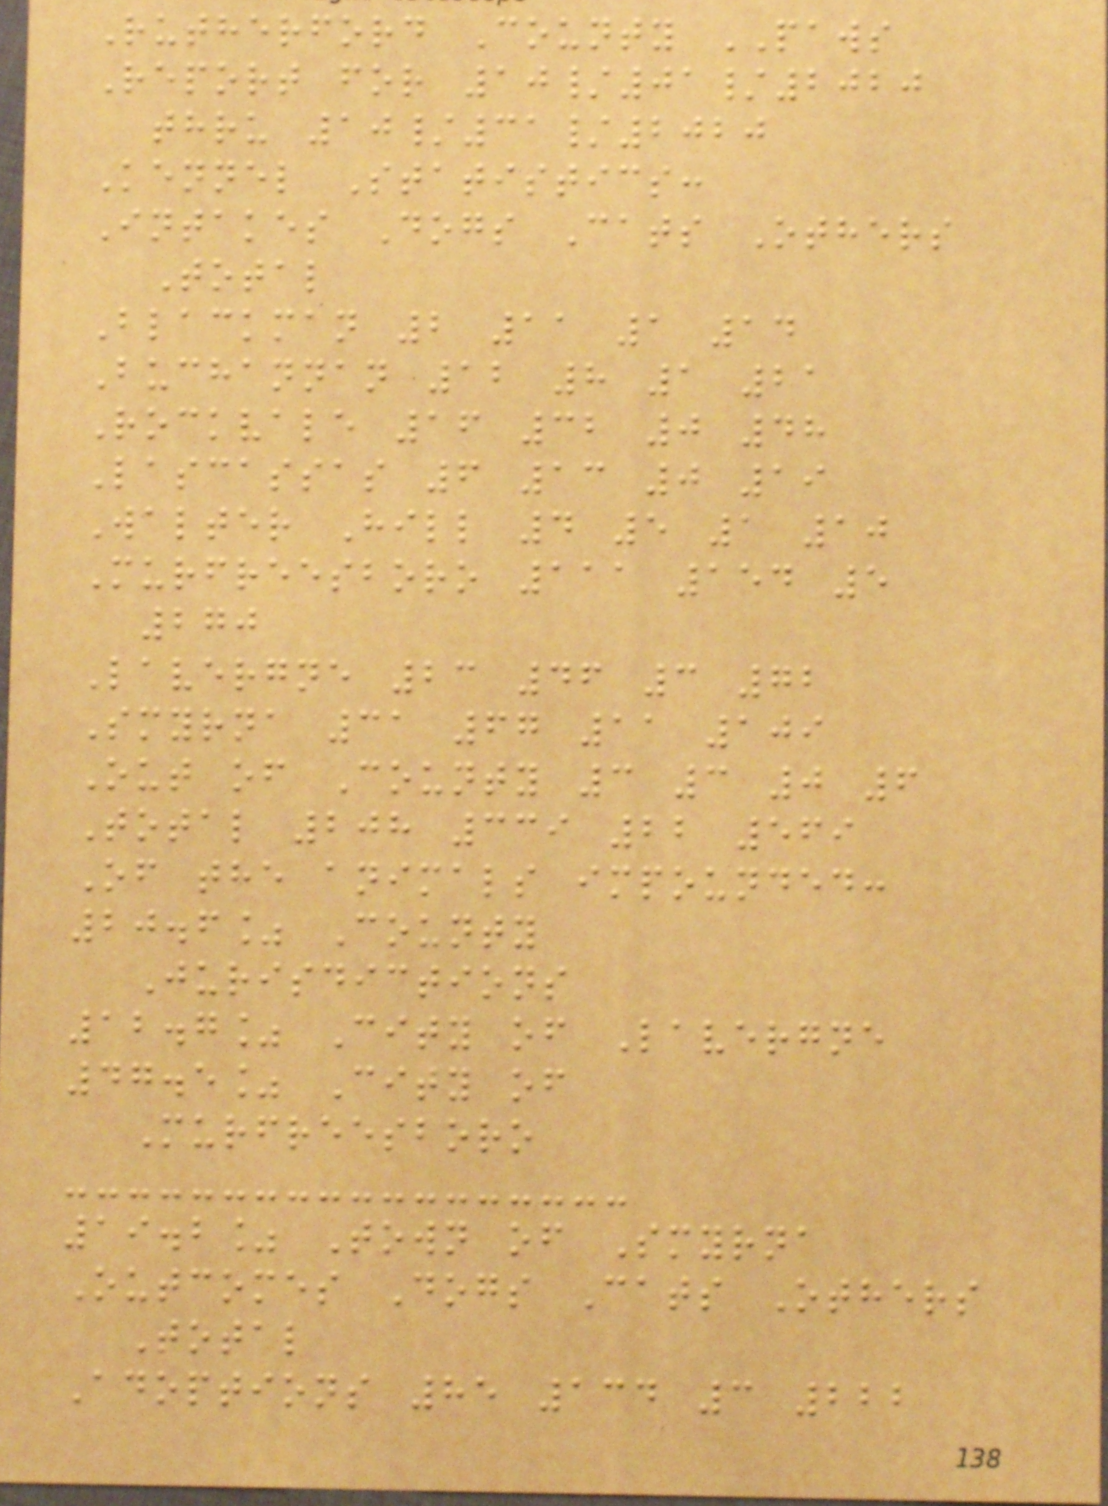Rutherford County PAWS
Report for 10/01/2020
thru 10/31/2020
Kennel Statistics:
Intakes Dogs Cats Others
Total
Blackman 2 11 1 14
Buchannan 12 8 1 21
Rockvale 16 32 0 48
Lascassas 6 13 0 19
Walter Hill 4 5 1 10
Murfreesboro 111 154 5
270
Lavergne 23 46 3 72
Smyrna 31 67 11 109
Out of County 3 3 0 6
Total 208 339 22 569
Of the animals impounded:
20.6% County
Jurisdictions
12.7% City of Lavergne
47.5% City of
Murfreesboro
19.2% Town of Smyrna
Outcomes Dogs Cats Others
Total
Adoptions 85 134 3 222
